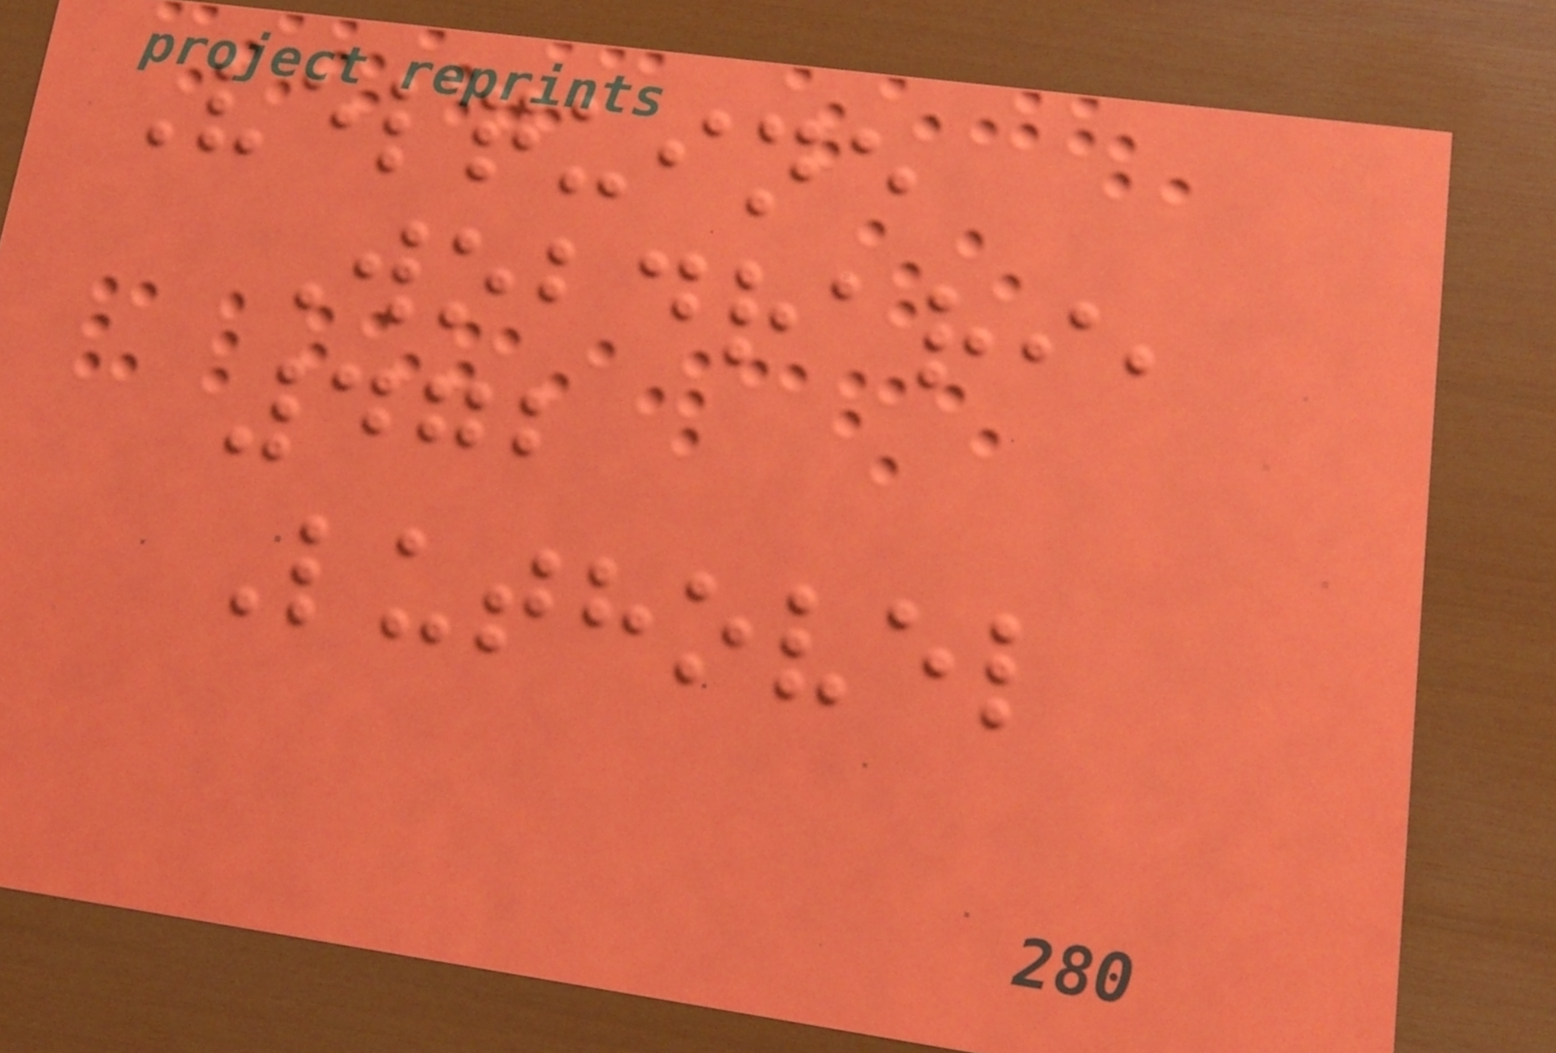Velquine
Wobdrari,
472
Luthovel
